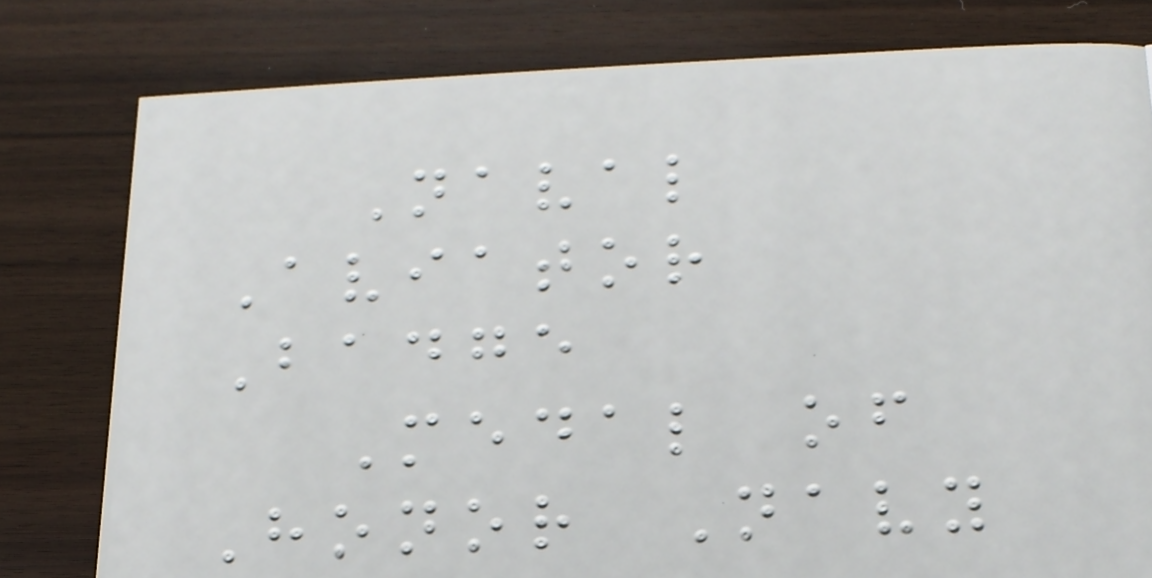Naval
Aviator
Badge
Medal of
Honor Navy
